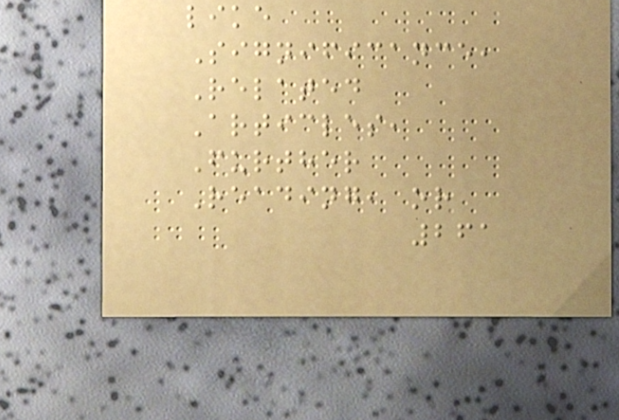like
Significance,
Related
Articles,
Further
Reading, or
261
